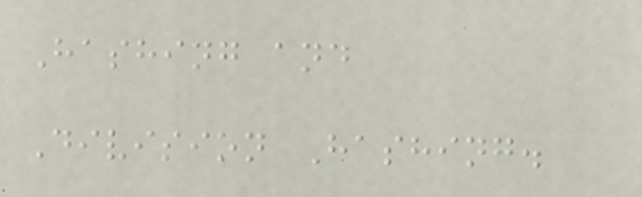Hashing and
Division Hashing.
